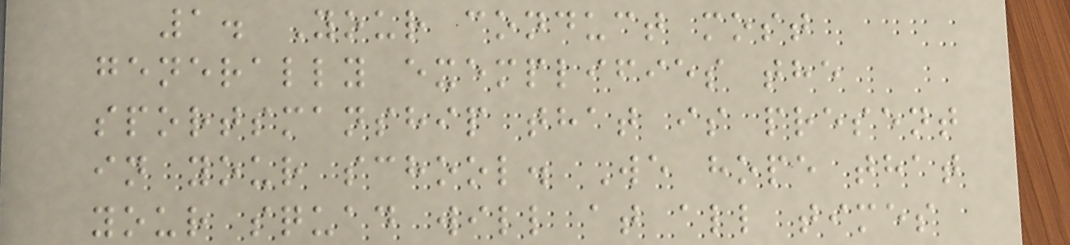1. Your conduct most
generally exemplifies the
sportsmanship that is present
in your school. We hope that
your squad will at all times
